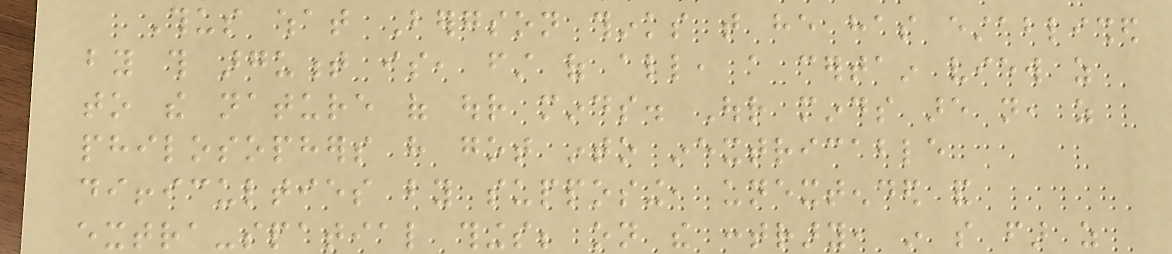Thus what Bergson thinks that he has established
by this argument is, first of all, a certain view as
to the nature of our minds. Our minds are not, as
philosophers have got into inextricable
difficulties by supposing, unextended and
extra-spatial things; on the contrary, in so far as
